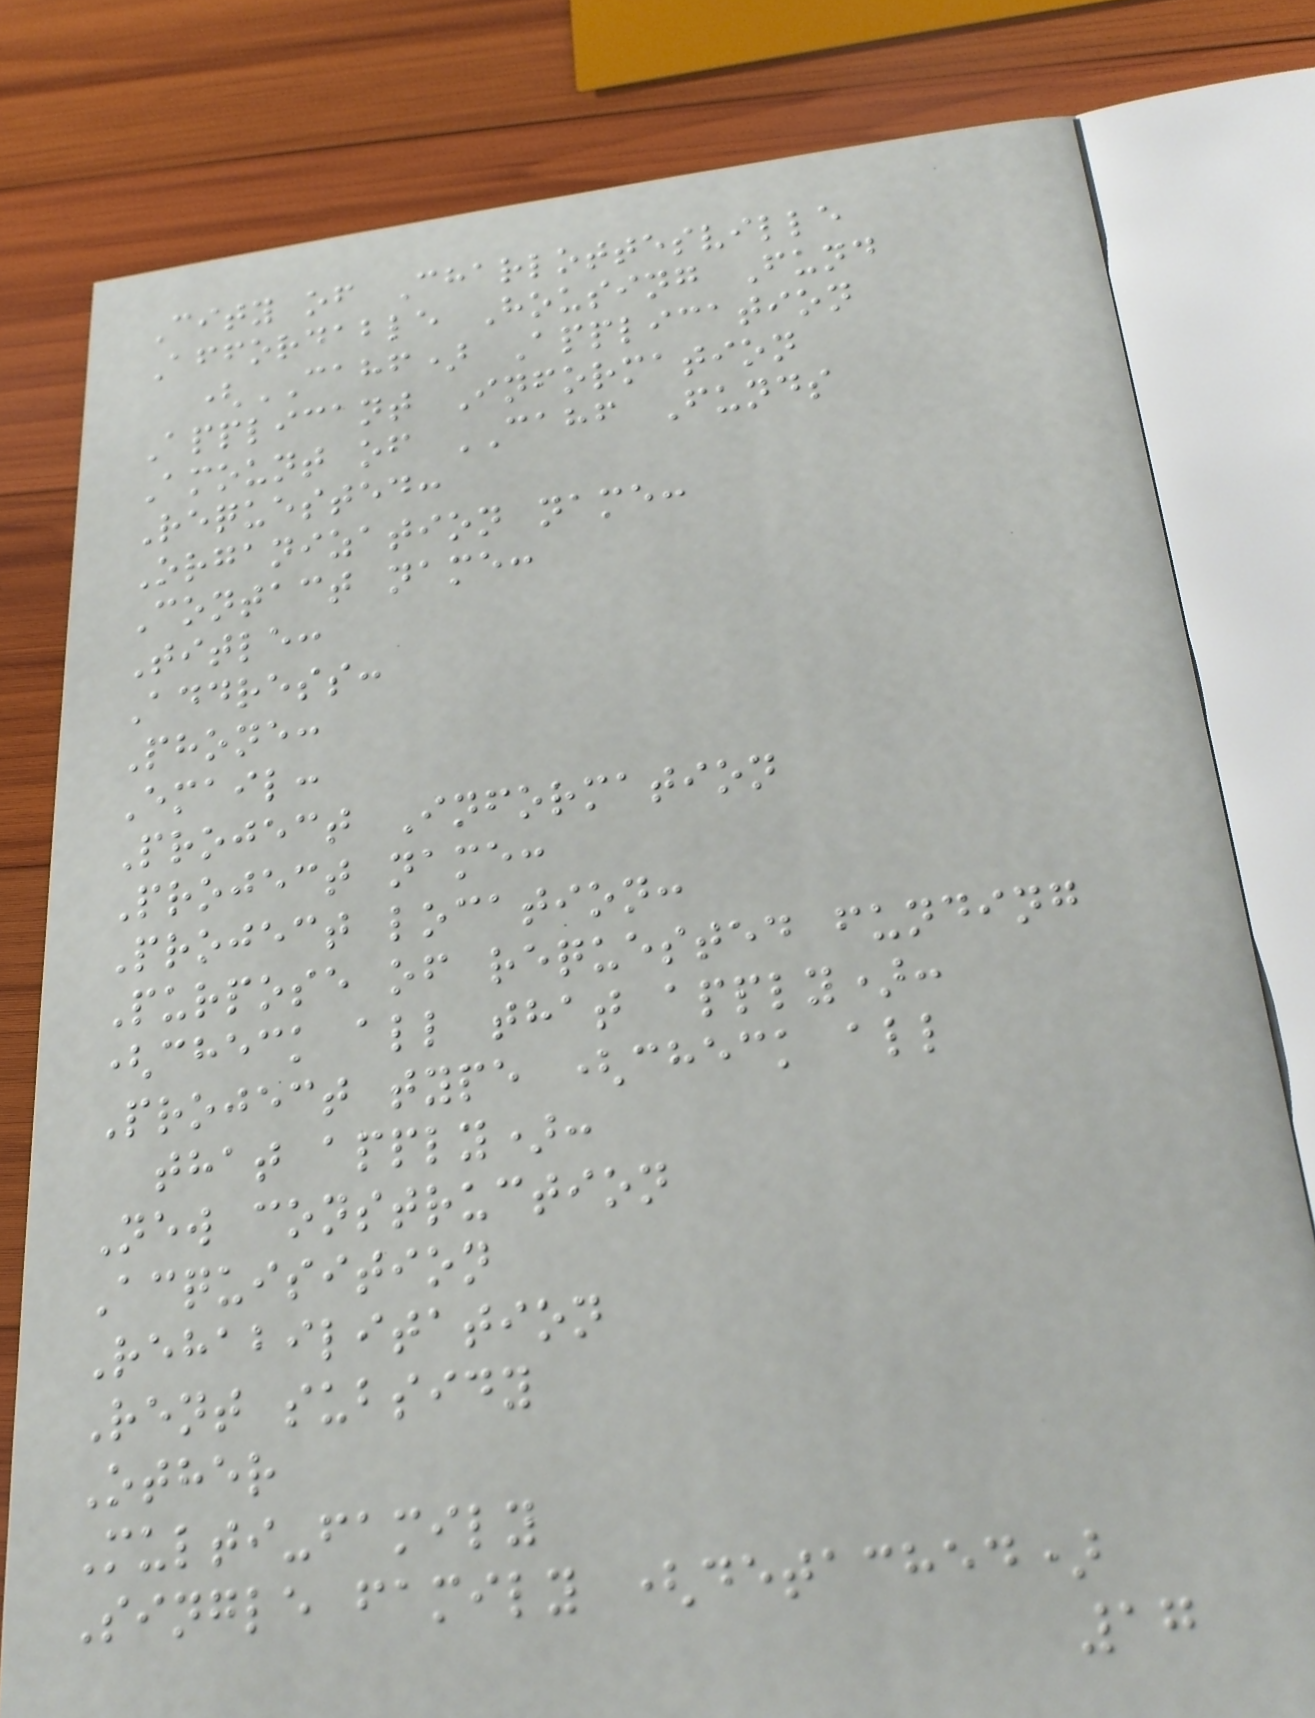City of Charlottesville
Affordable Housing Fund
(CAHF) Application
Applicant Information
Amount of CAHF Funds
Requested:
Organization name:
Contact name:
Title:
Address:
Phone:
Email:
Project Information
Project name:
Project location:
Purpose of requested funding
(check all that apply):
Project type (check all
that apply):
New construction
Acquisition
Rehabilitation
Rent subsidy
Other
Multi-family
Single family (detached)
17
